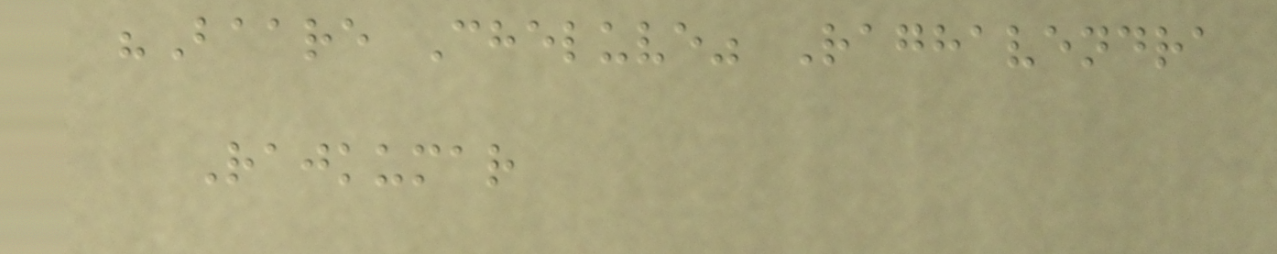"Baare Cheluve" Raghavendra
Rajkumar
